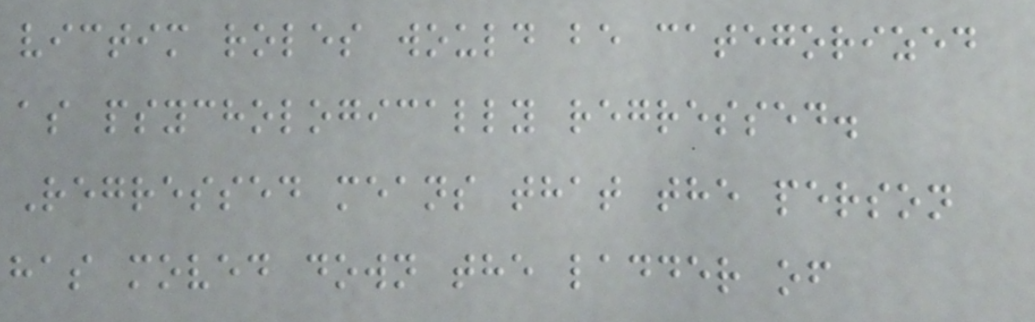victim roles would be categorized
as psychologically regressed.
Regressed means that the person
has moved down the ladder of
